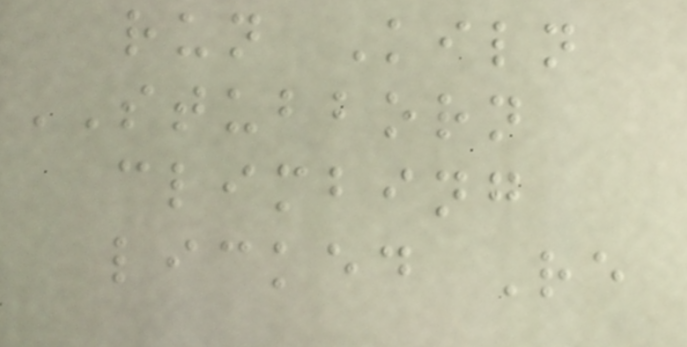run Kiln
STUBBORN
climbing
licked Re
